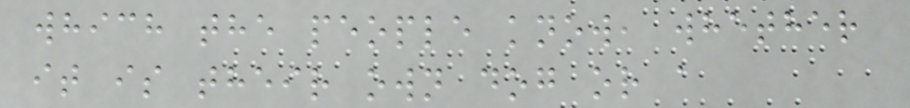which the people know, whether
it is their own dog or a
